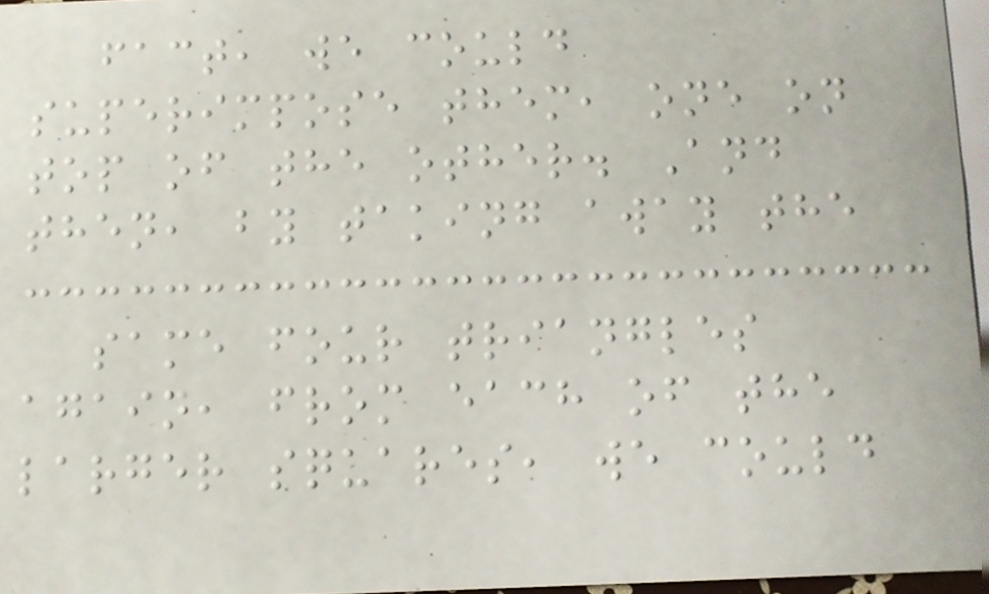fact, we could
superimpose them, one on
top of the other. And
then, by taking away the
same four triangles
again, from each of the
larger squares, we could
